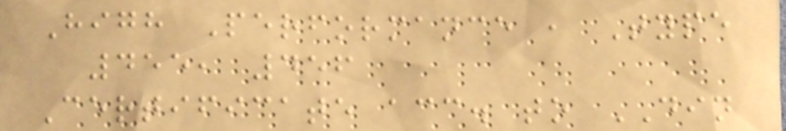High Performance , Type
455, 456
Certificate acc. to DIN
